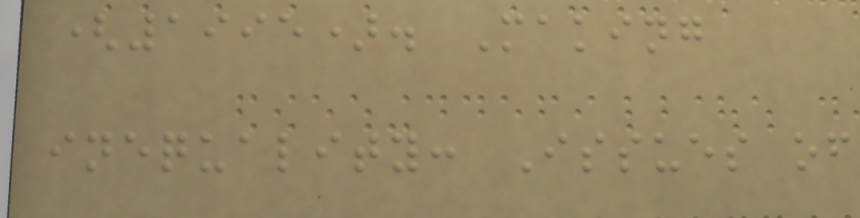(1995). Making
inequality: Issues of
